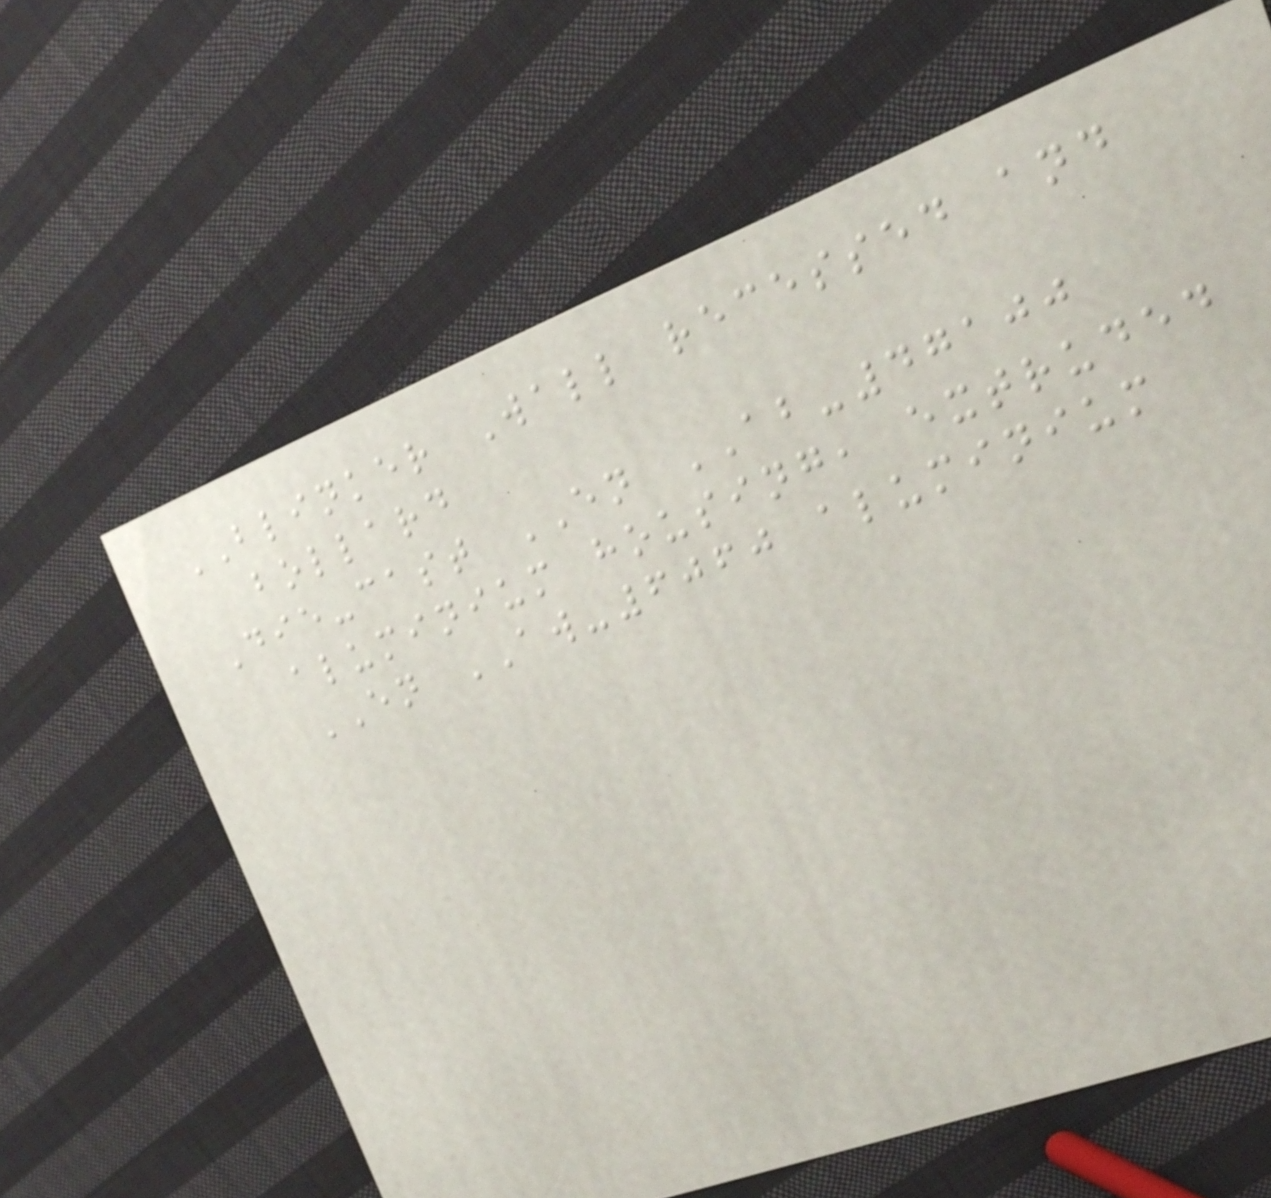BLINKER Wall recessed and
bollard
Die-cast EN AB-47100
aluminium housing, extruded
EN AW-6060 aluminium
